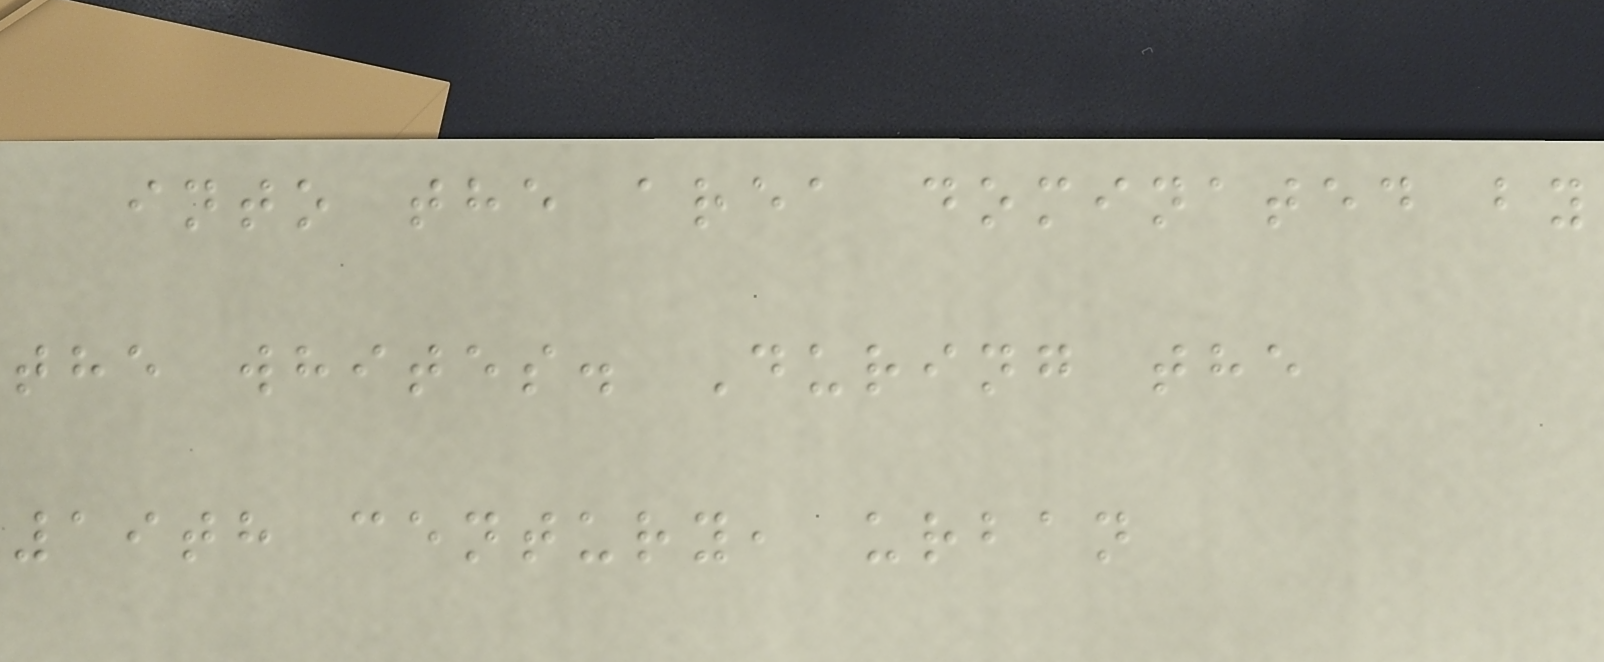into the area dominated by
the whites. During the
19th century, urban
